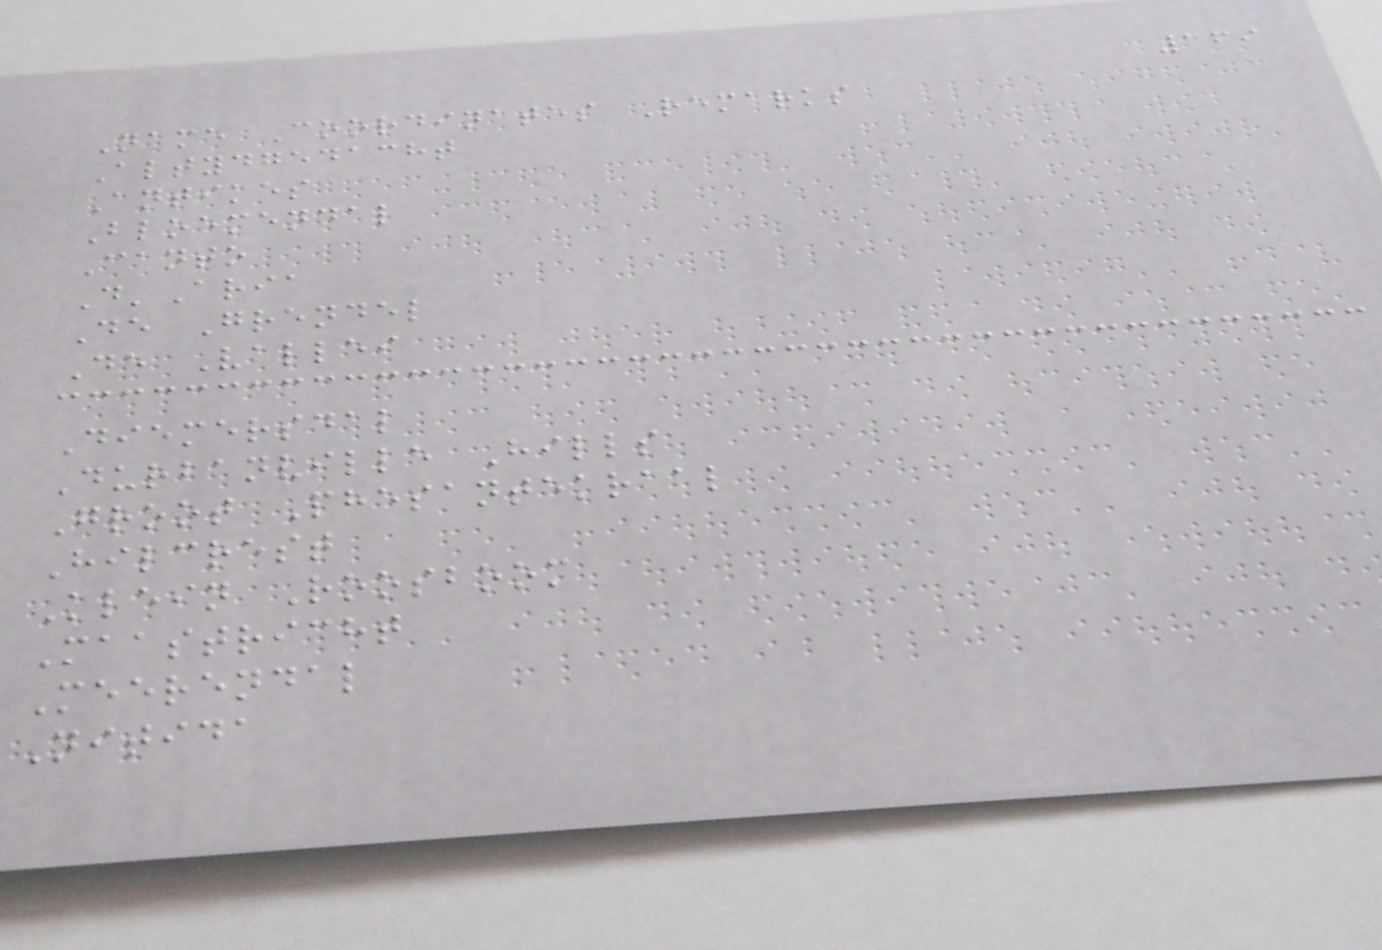169
Name Coordinates Remarks
Altydgedacht
Antikes
Bloemendal
Canto
D'Aria
De Grendel
De Vallei
Diemersdal
Durbanville Hills
Groot Phesantekraal
Hilcrest
Klein Roosboom
Maastricht
Meerendal
Nitida
